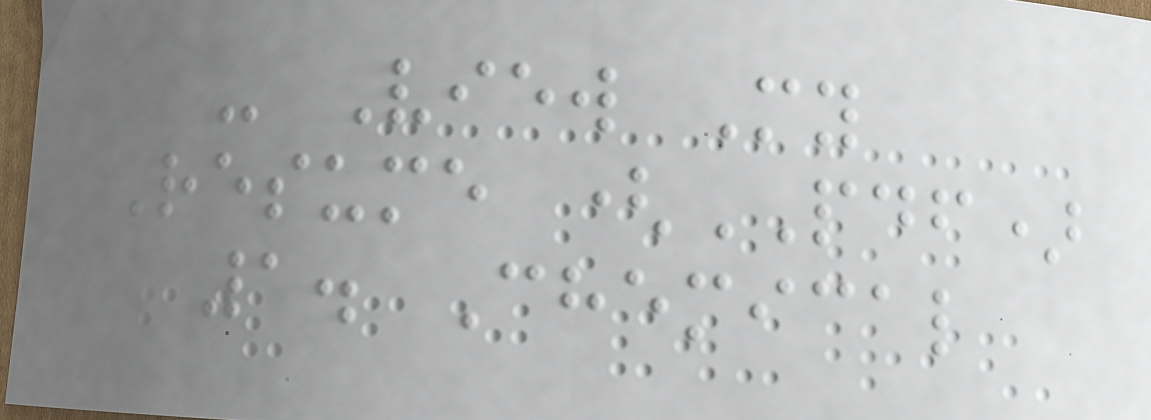- View My
Resume (PDF)
1. Chemical
